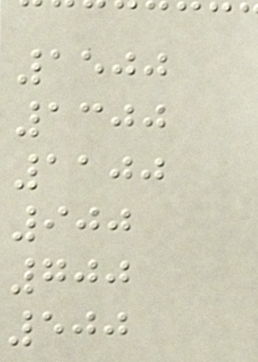1500
1300
1100
900
700
500
